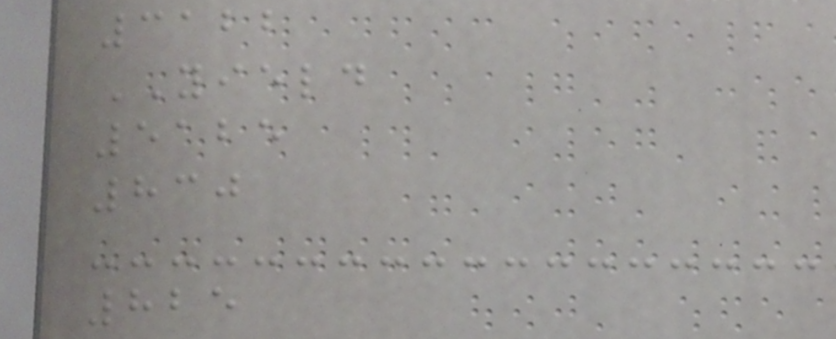3122
YIELD
5125
830
825
